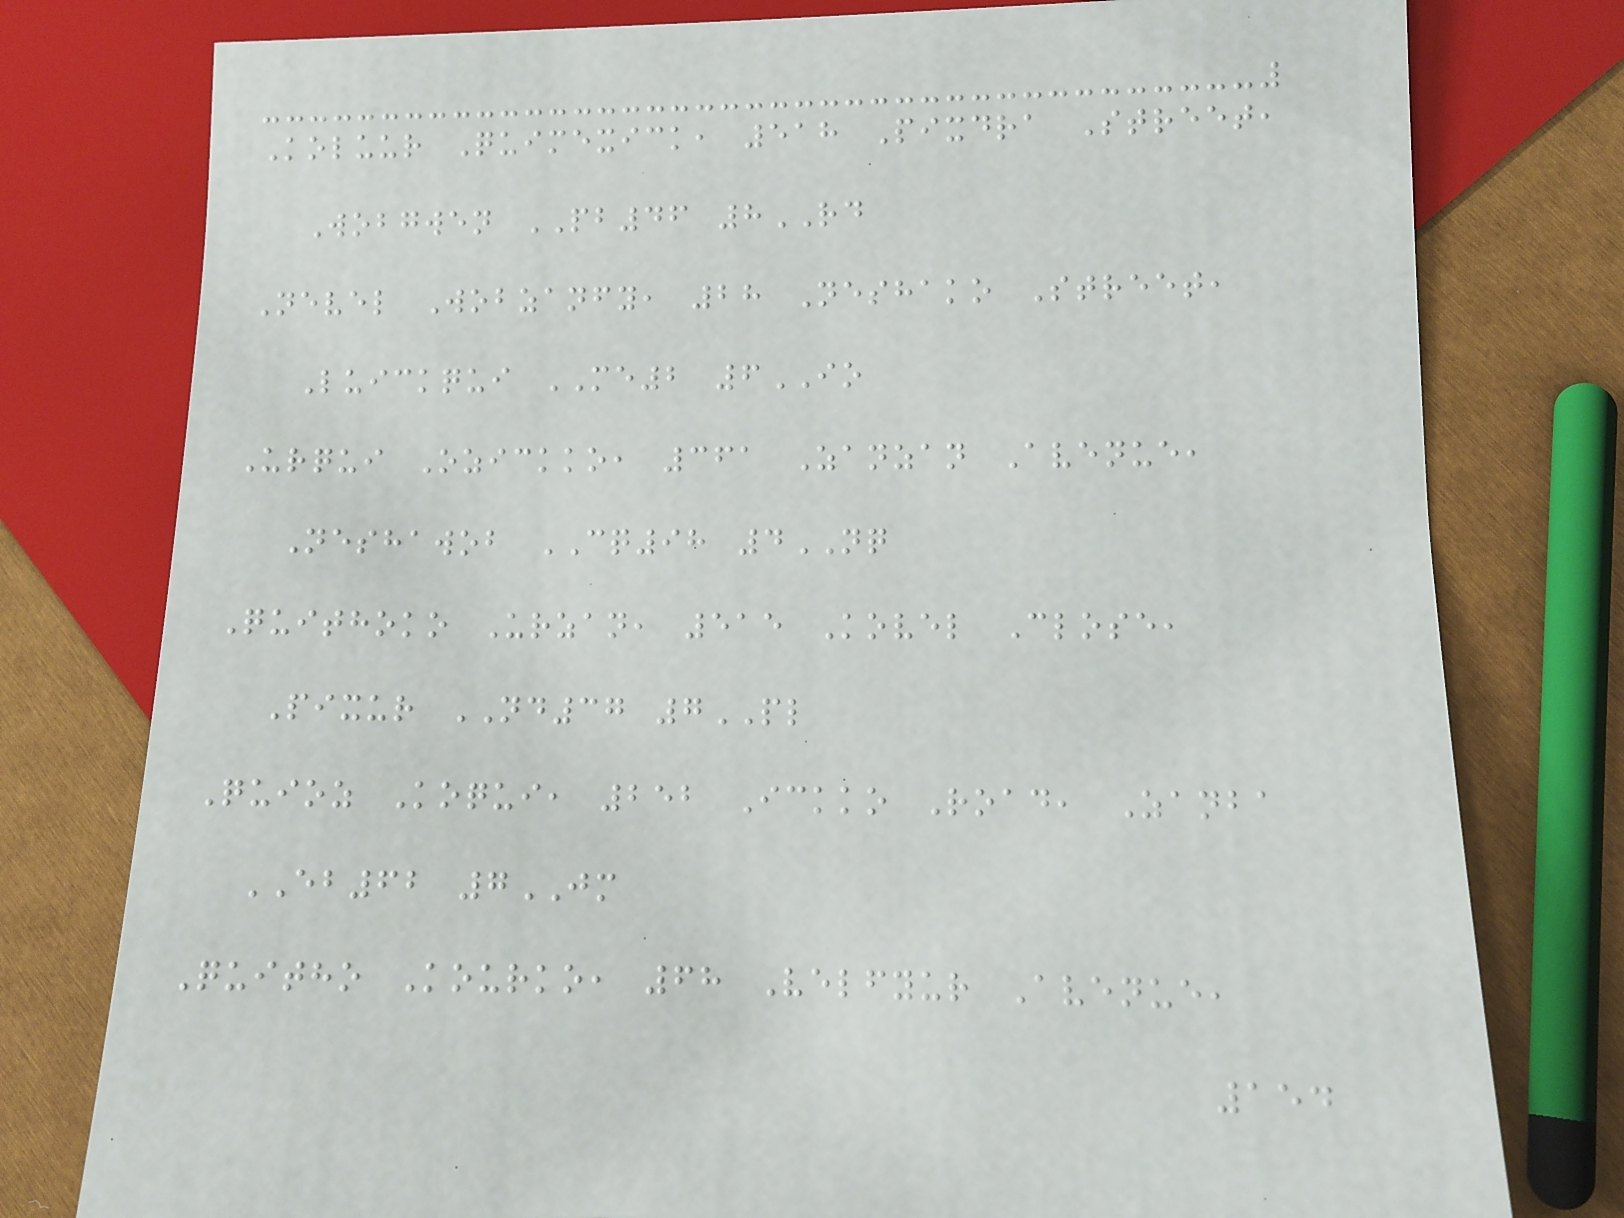Koluur Quimexick, 518 Pixdra Street,
Wobgwen PB46 8RD
Nevel Wobzanfy, 28 Neshako Street,
Luickqui ME2 6IO
Urqui Ozickko, 361 Zanzan Avenue,
Neshawob CQ98 4NQ
Quithoko Urzan, 515 Kovel Close,
Pixur ND37 7PL
Quioz Koqui, 252 Ickko Road, Zanba
EB62 7JM
Quitho Kourko, 68 Velfyur Avenue,
154
